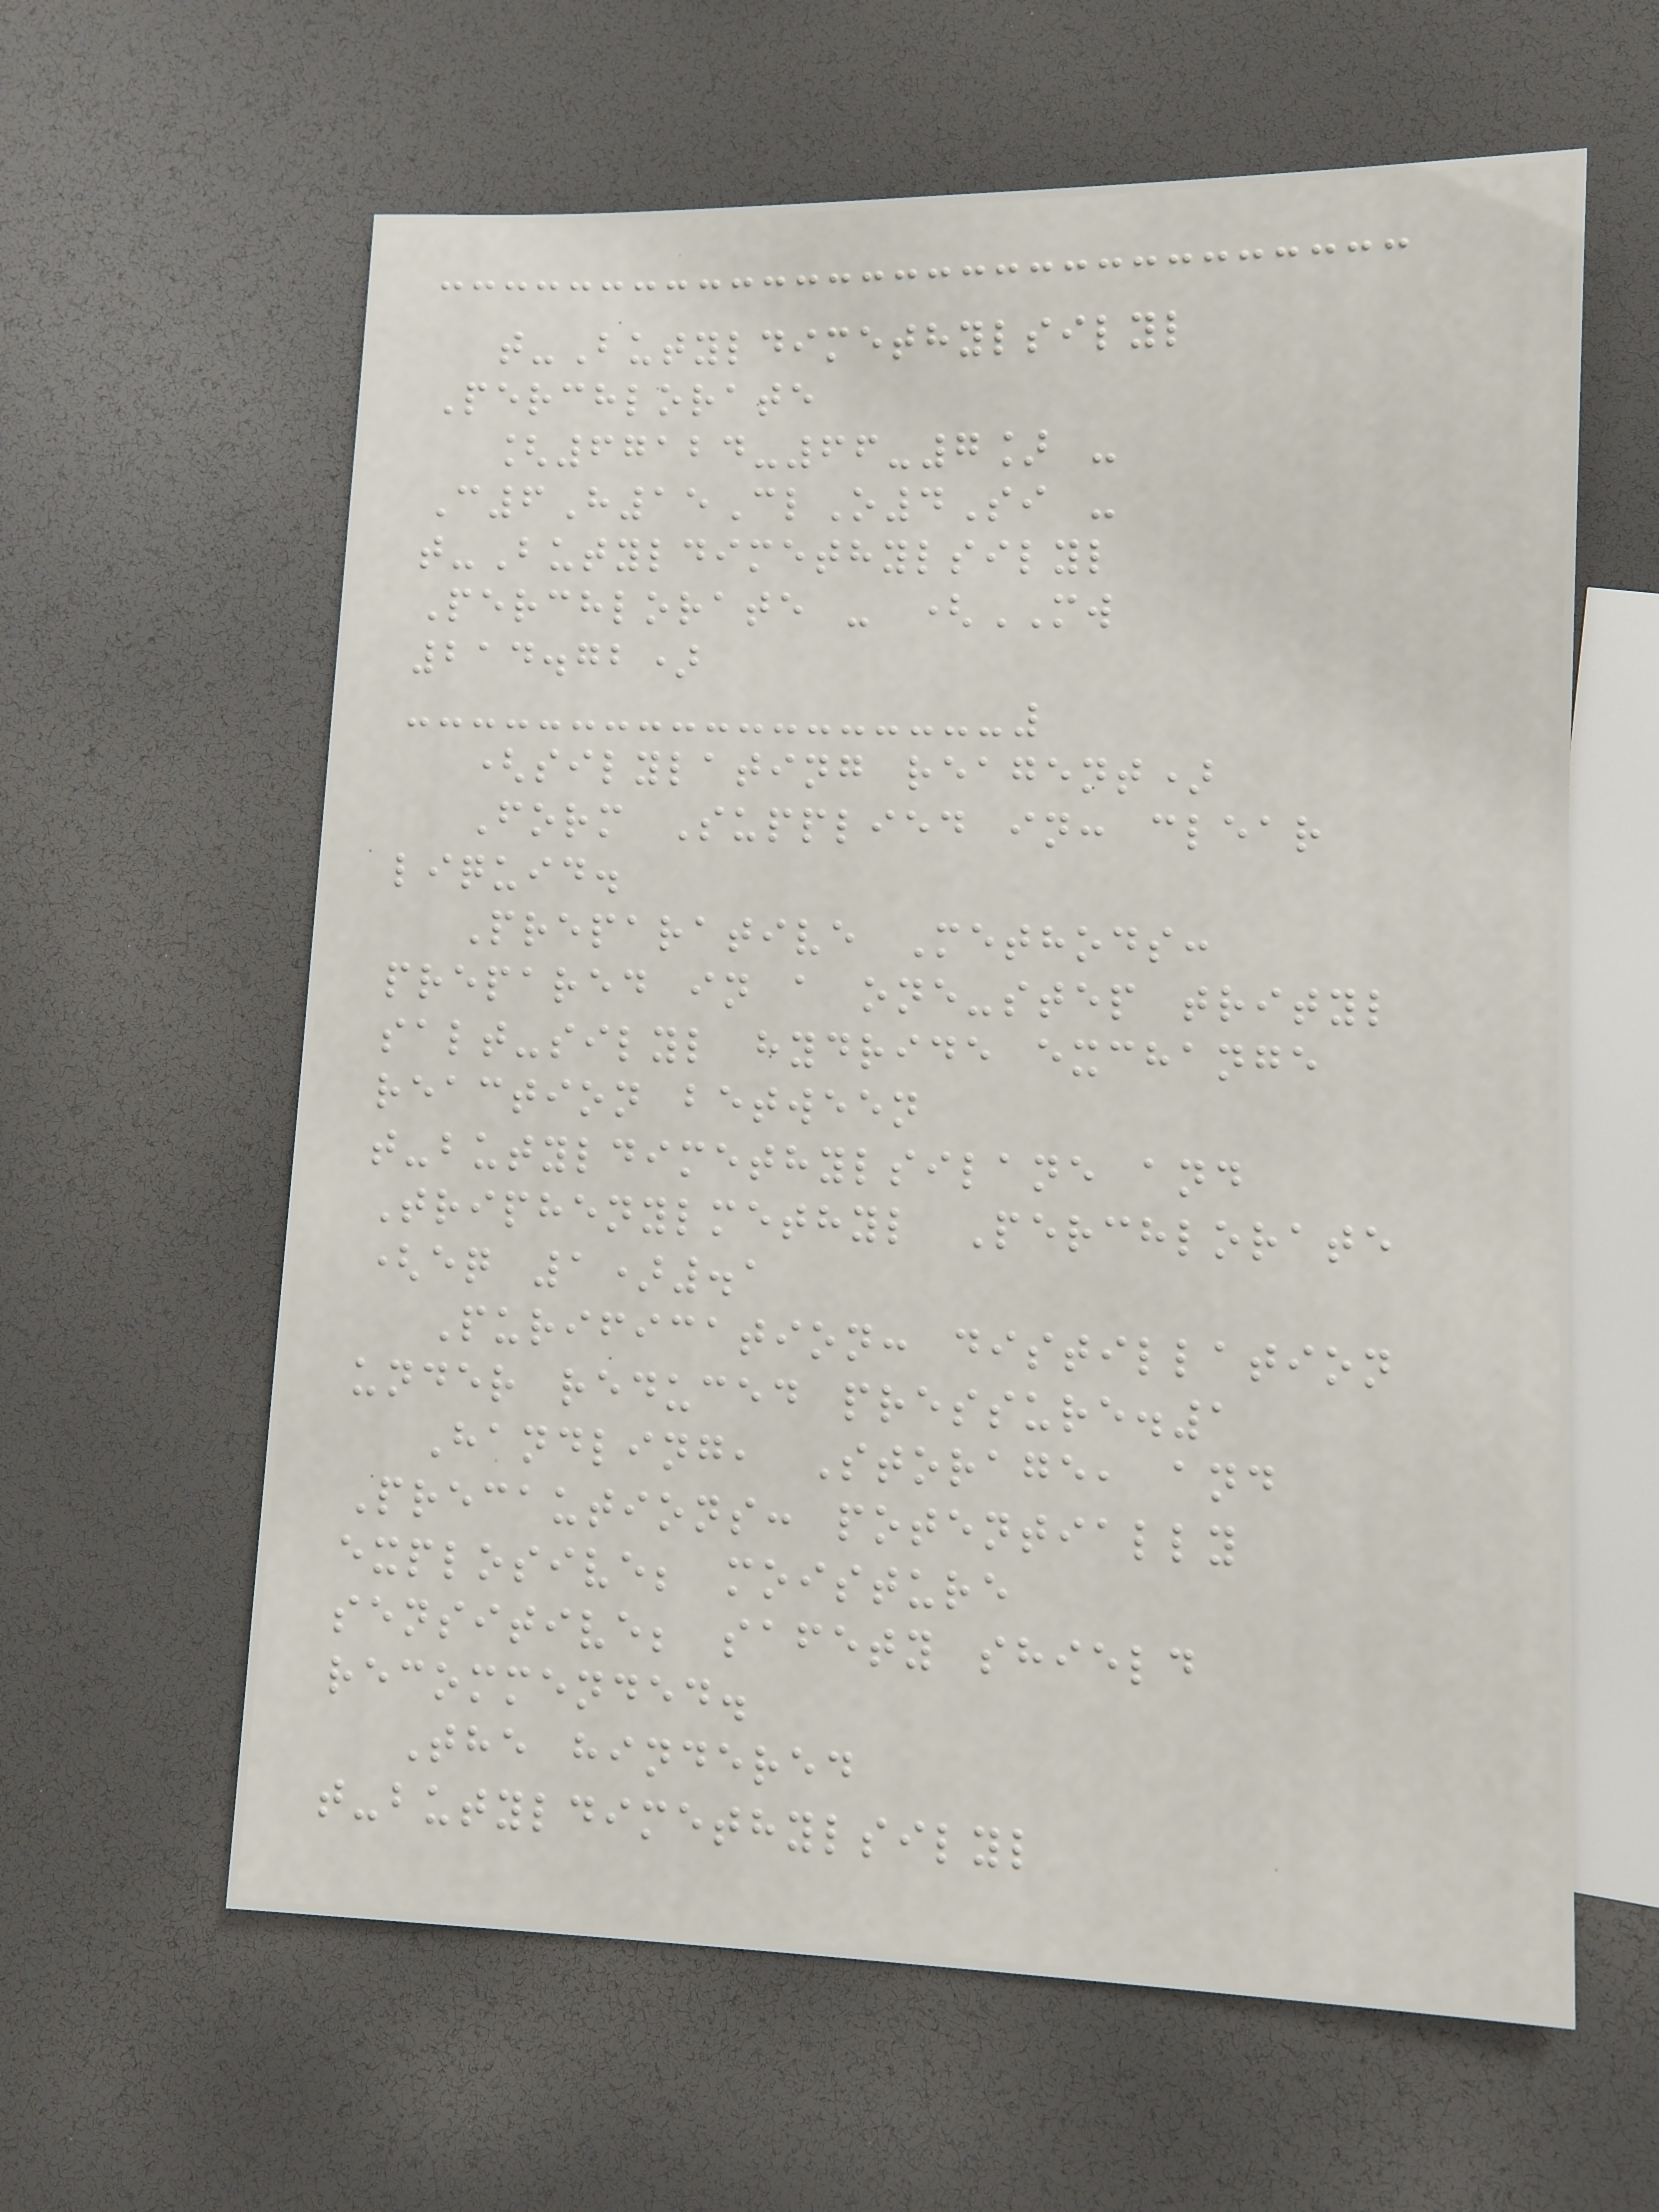t-Butyldimethylsilyl
Perchlorate
[67124-66-7] -
C6H15ClO4Si -
t-Butyldimethylsilyl
Perchlorate - (MW
214.72)
(silylating reagent)
Form Supplied in: clear
liquid.
Preparative Methods:
prepared in a one-step trityl
salt-silyl hydride exchange
reaction between
t-butyldimethylsilane and
Triphenylmethyl Perchlorate
(eq 1).1
Purification: distillation
under reduced pressure.1
Handling, Storage, and
Precautions: potentially
explosive; moisture
sensitive; safety shield
recommended.
The hindered
t-butyldimethylsilyl
